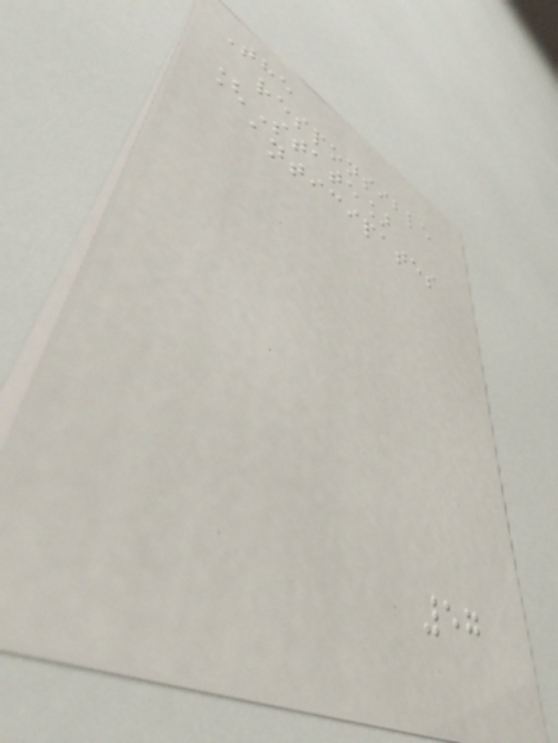The
responsible
[State]
anticipates
57
